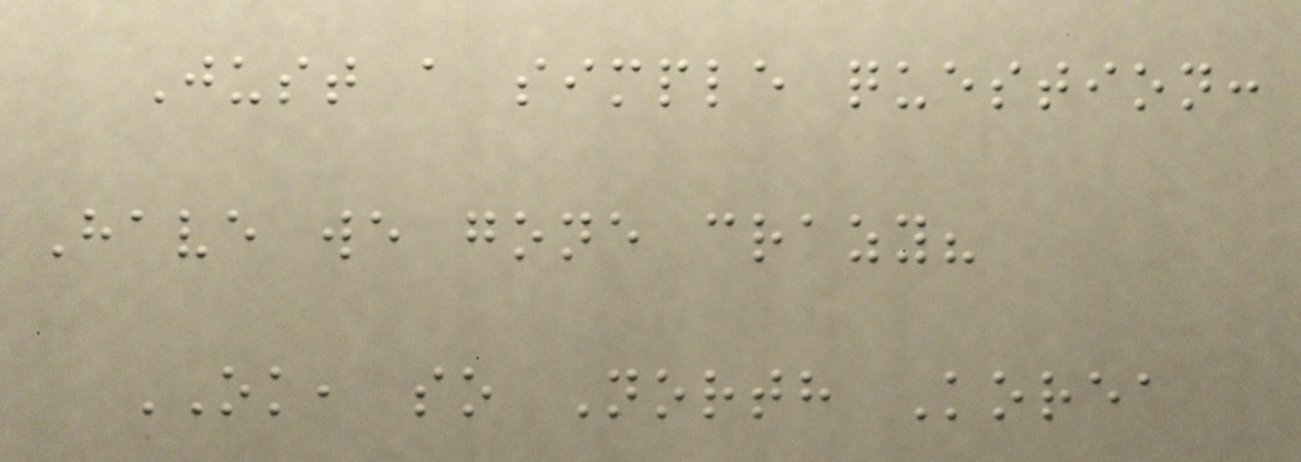Just a simple question:
Have we gone crazy?
OK, so North Korea
